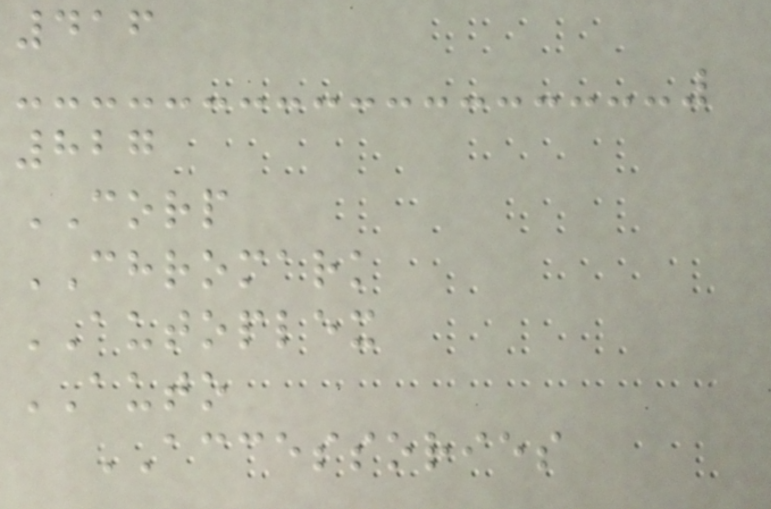416
827
CORP
CHROMARK
AUTOPLEX
AUTO
ACCESSORIES
